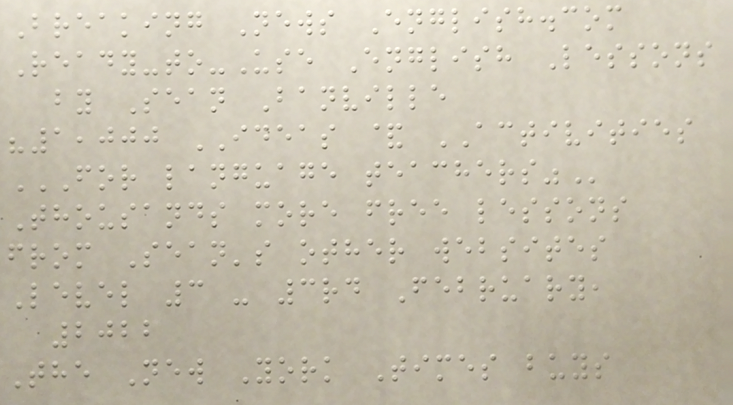Breaking News English.com
Ready-to-Use English Lessons
by Sean Banville
"1,000 IDEAS & ACTIVITIES
FOR LANGUAGE TEACHERS"
Thousands more free lessons
from Sean's other websites
Level 3 - 3rd February,
2022
The New York Times buys
